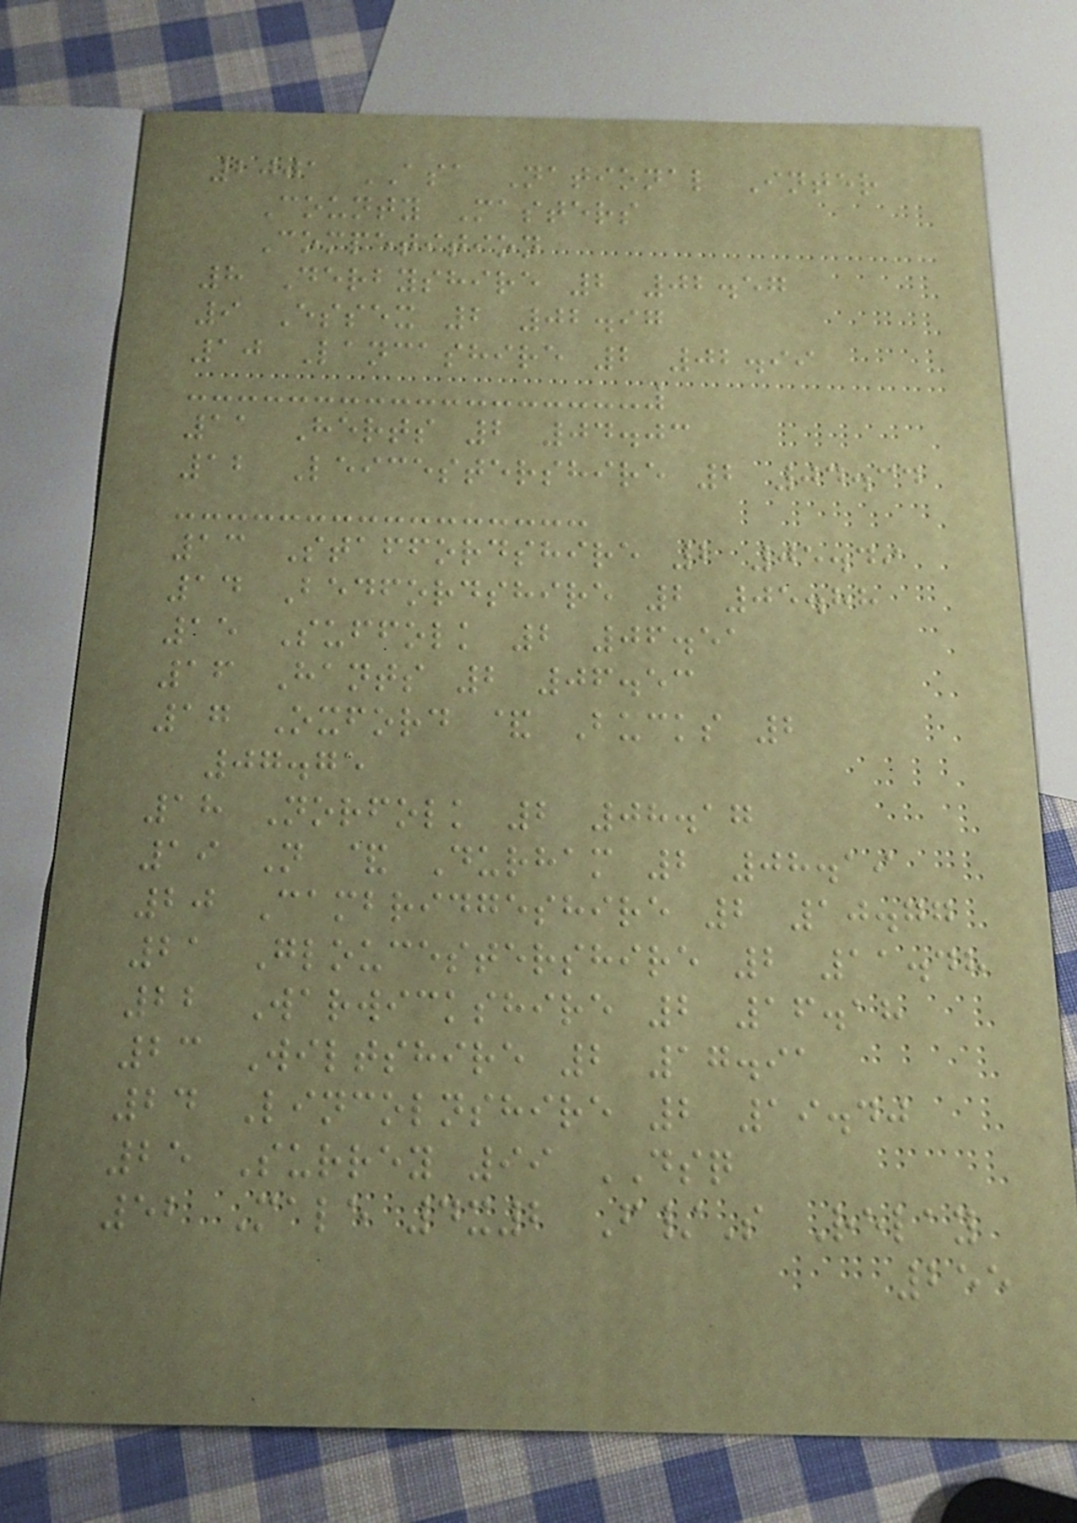2001 ASA National Inter
County Masters
Competition
8 Derbyshire 2 02.57
9 Essex 2 02.97
10 Lancashire 2 02.99
11 Herts 2 04.03
12 Leicestershire 2 04.34
13 Staffordshire 2 05.49
14 Bedfordshire 2 05.88
15 Suffolk 2 06.51
16 Hants 2 06.53
17 Oxford & Bucks 2
07.75
18 Norfolk 2 08.17
19 N & Durham 2 08.19
20 Cambridgeshire 2 10.77
21 Gloucestershire 2 11.48
22 Warwickshire 2 16.18
23 Wiltshire 2 17.91
24 Lincolnshire 2 19.40
25 Surrey 99 DSQ
52 Male 4x2 F/S Relay
255
